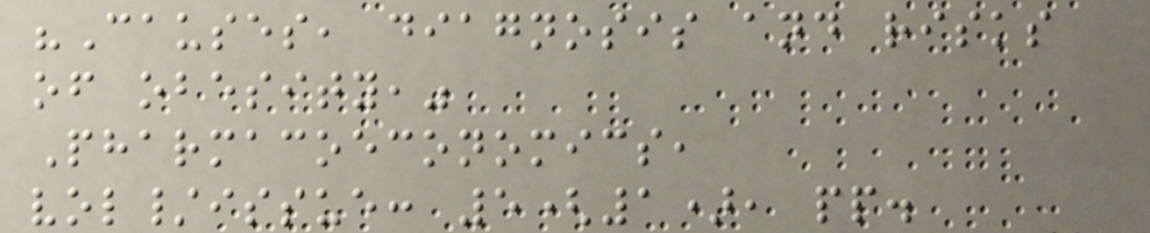"Causes, diagnosis and risks
of obesity,"
Pharmacoeconomics,
vol/issue: 5(1), pp.
